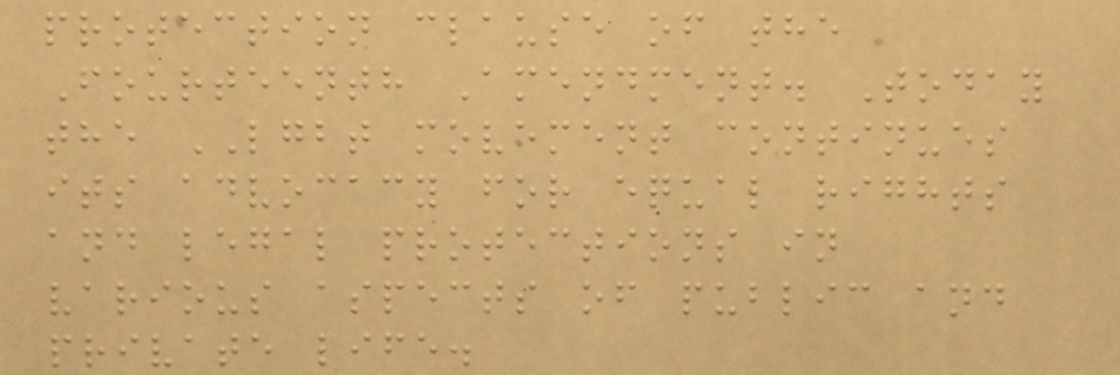protection clause of the
Fourteenth Amendment. Today
the LGBT movement continues
its advocacy for equal rights
and legal protections in
various aspects of public and
private life.
